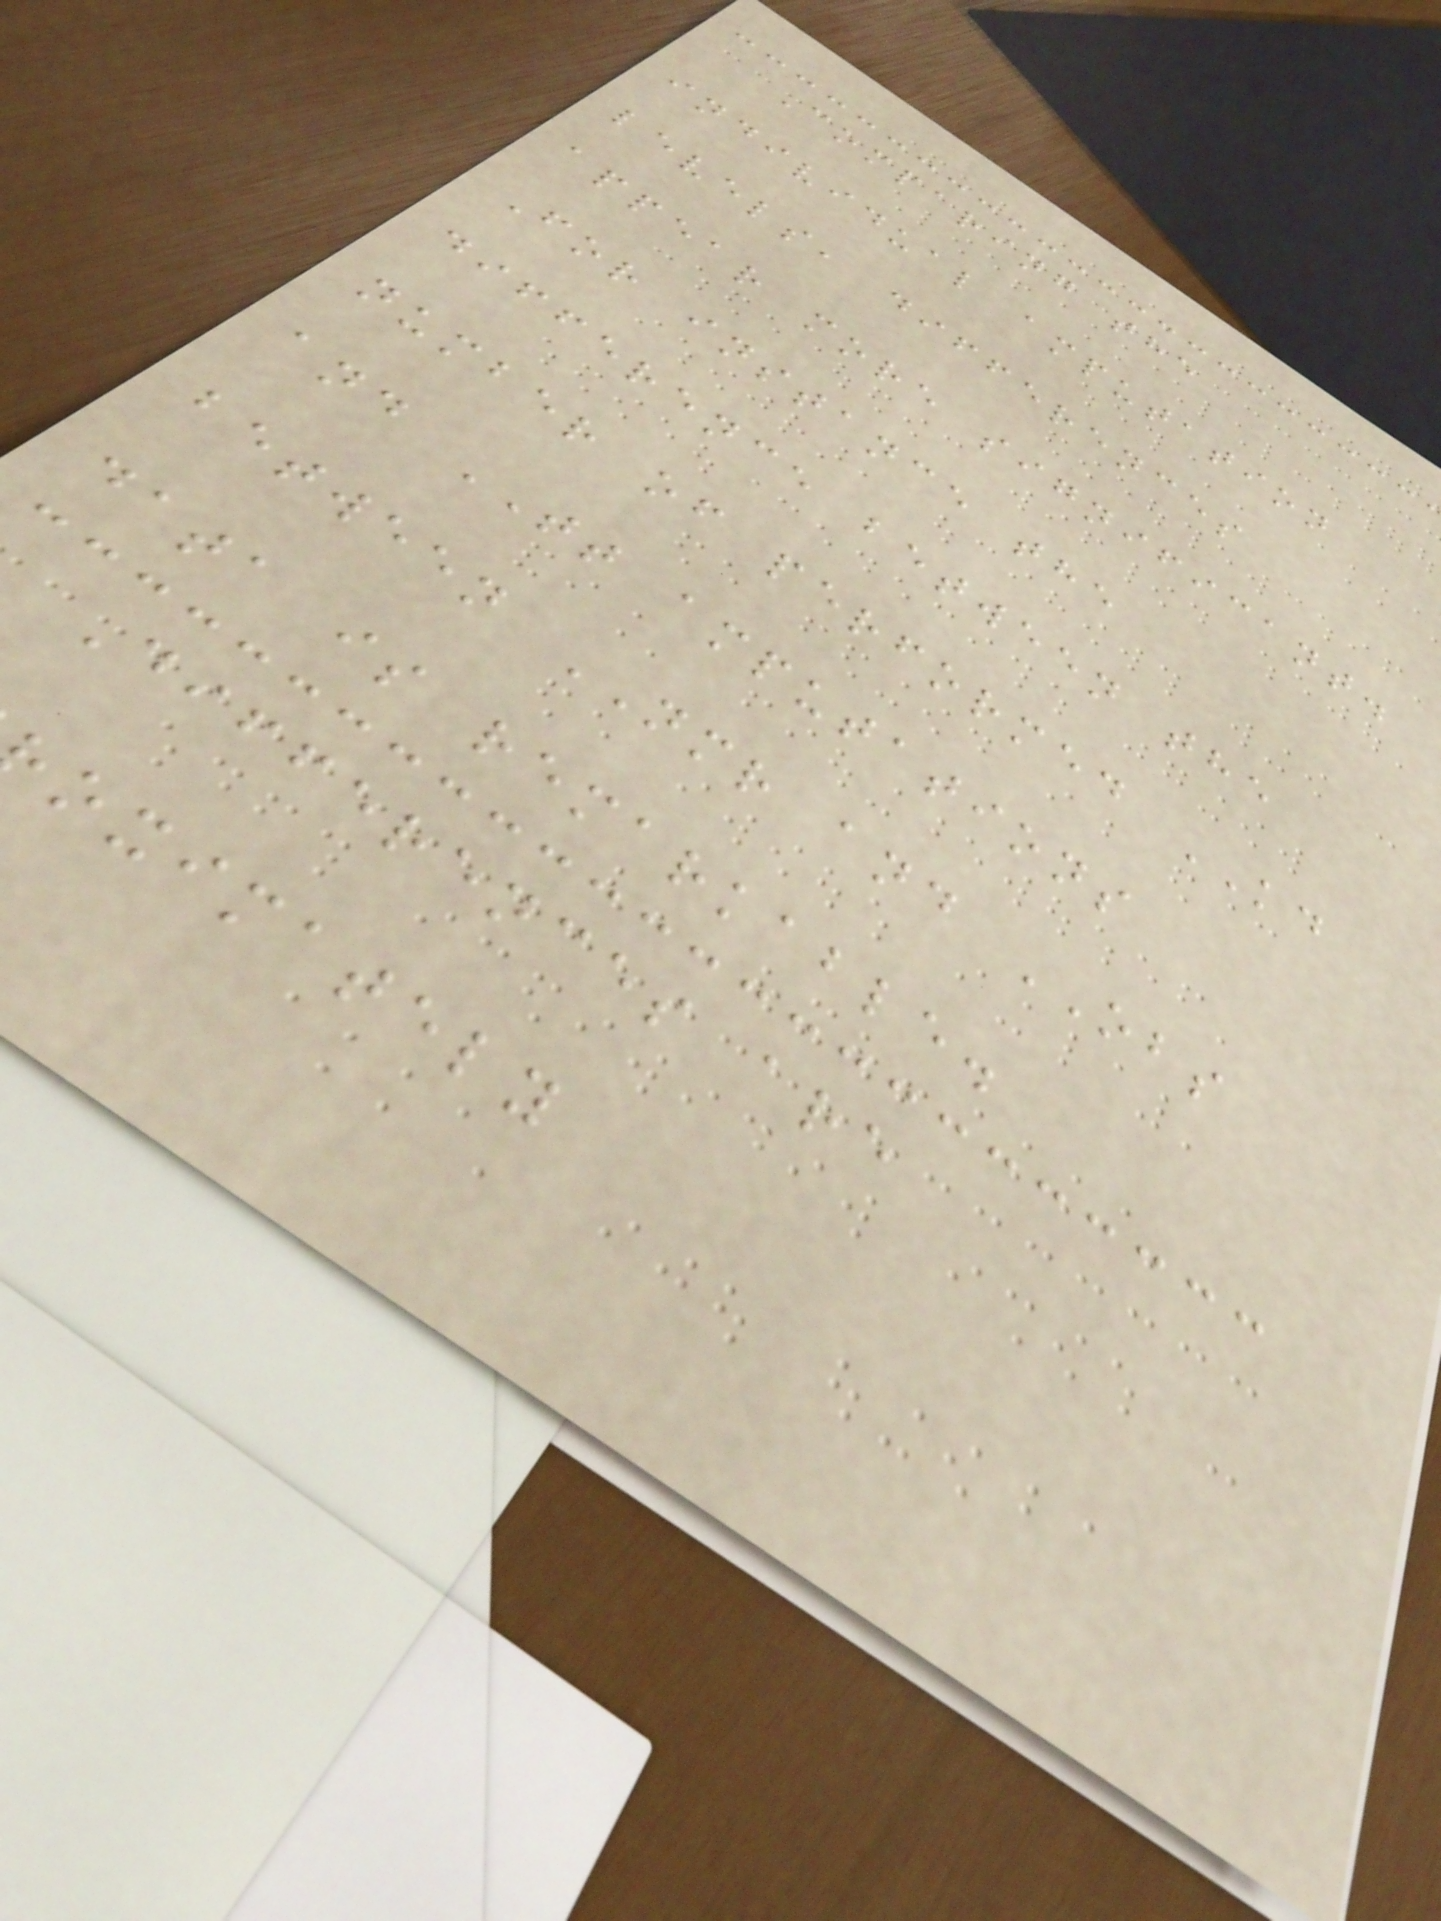Comparing the
individual amputation
levels, differences
appear more significant.
For instance the
difference between the
number of performed KD
and TT amputations
between NMR and OBS
data is remarkable.
Differences are
oximately
